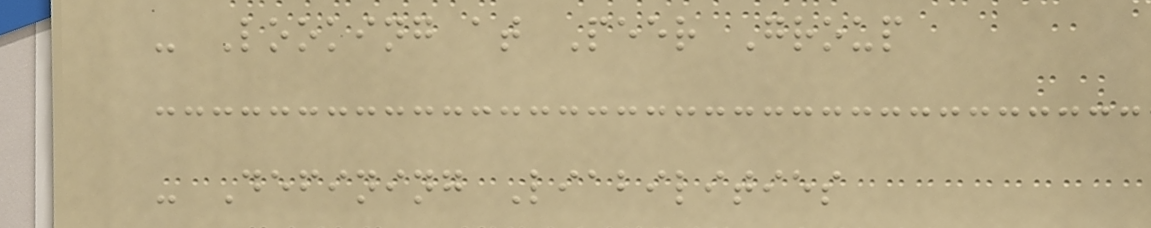- Looking at Peer Group
- Defining Liabilities
